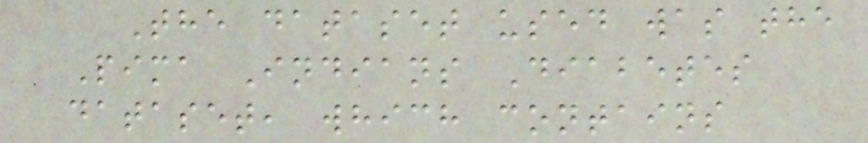The dataset used was the
Pima Indians Diabetes
dataset, which contains
